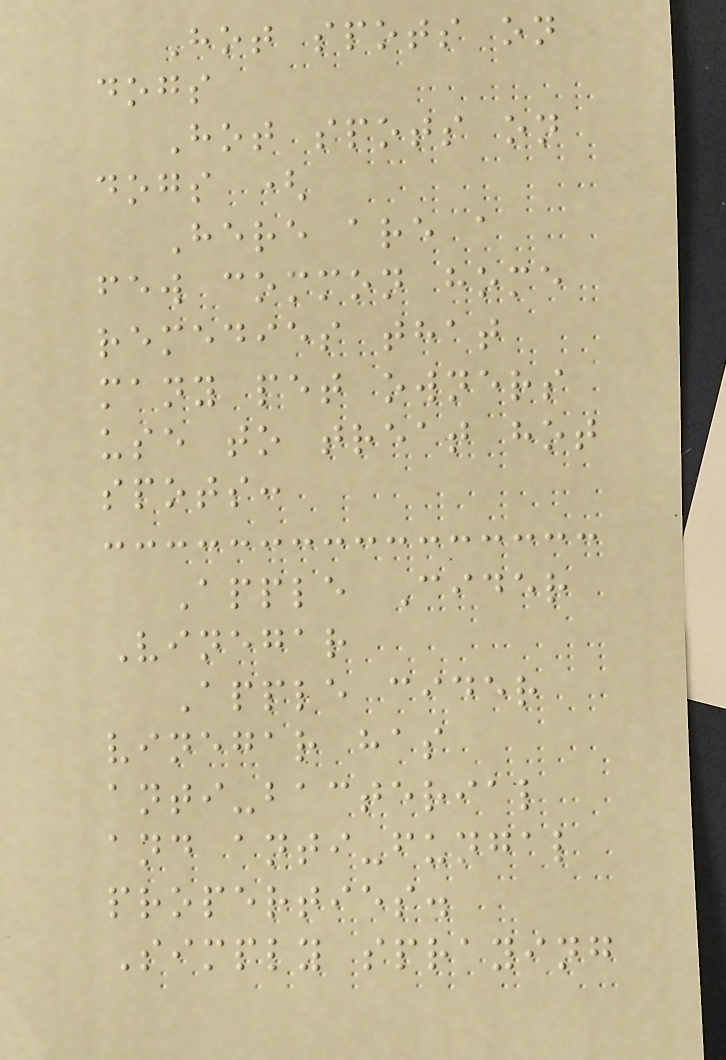Hot spots on
dogs
Hot spots on
dogs (
Here are a
few common home
remedies that
many pet owners
use to treat hot
spots:
Apple Cider
Vinegar
Apple cider
vinegar has
anti-bacterial
and anti-fungal
properties.
Simply spraying
